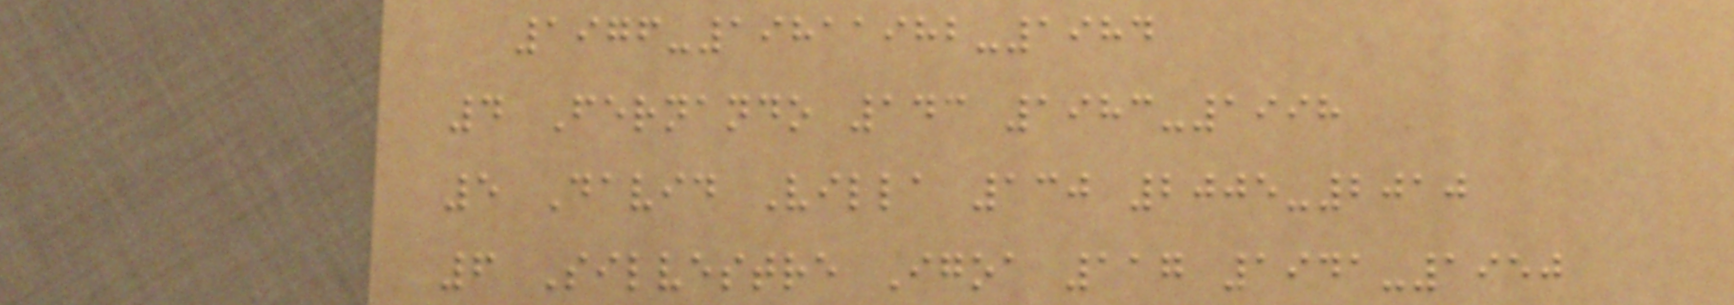1976-19811982-1984
4 Fernando 143 1983-1998
5 David Villa 130 2005-2010
6 Silvestre Igoa 117 1941-1950
